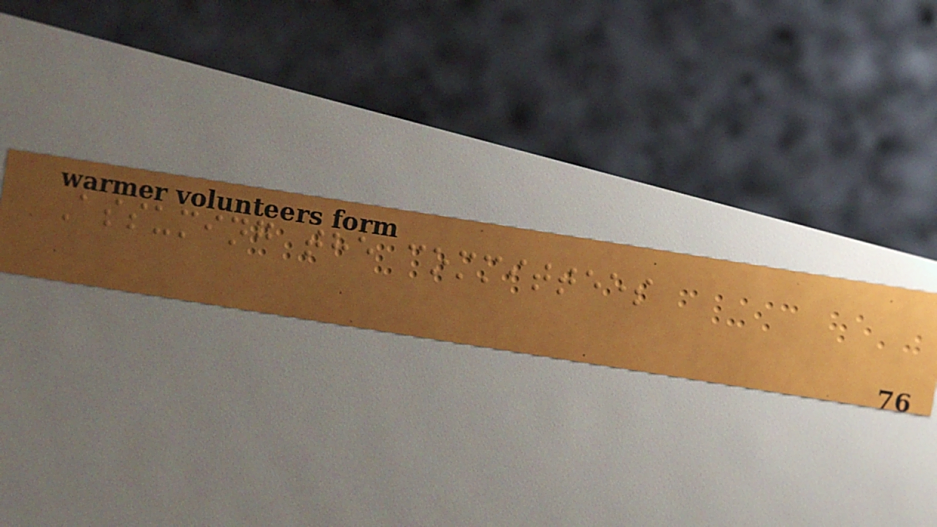Assuming the committees
